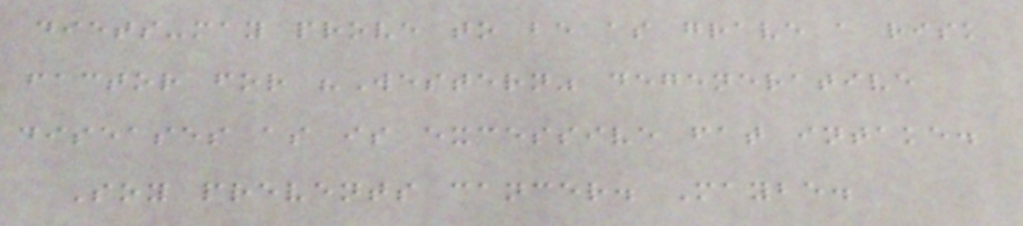diets-may prove to be as grave a risk
factor for "Western" degenerative
diseases as is excessive fat intake.
Soy prevents cancer. Maybe.
